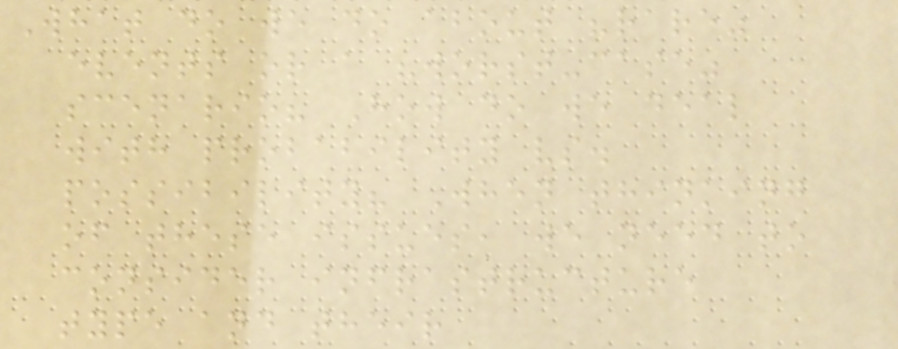What do we do about "rare"
events or a "worst-case"
scenario? How do we deal
with probability vs.
possibility? When thinking
of these issues, we need to
consider infrastructure
type and their
